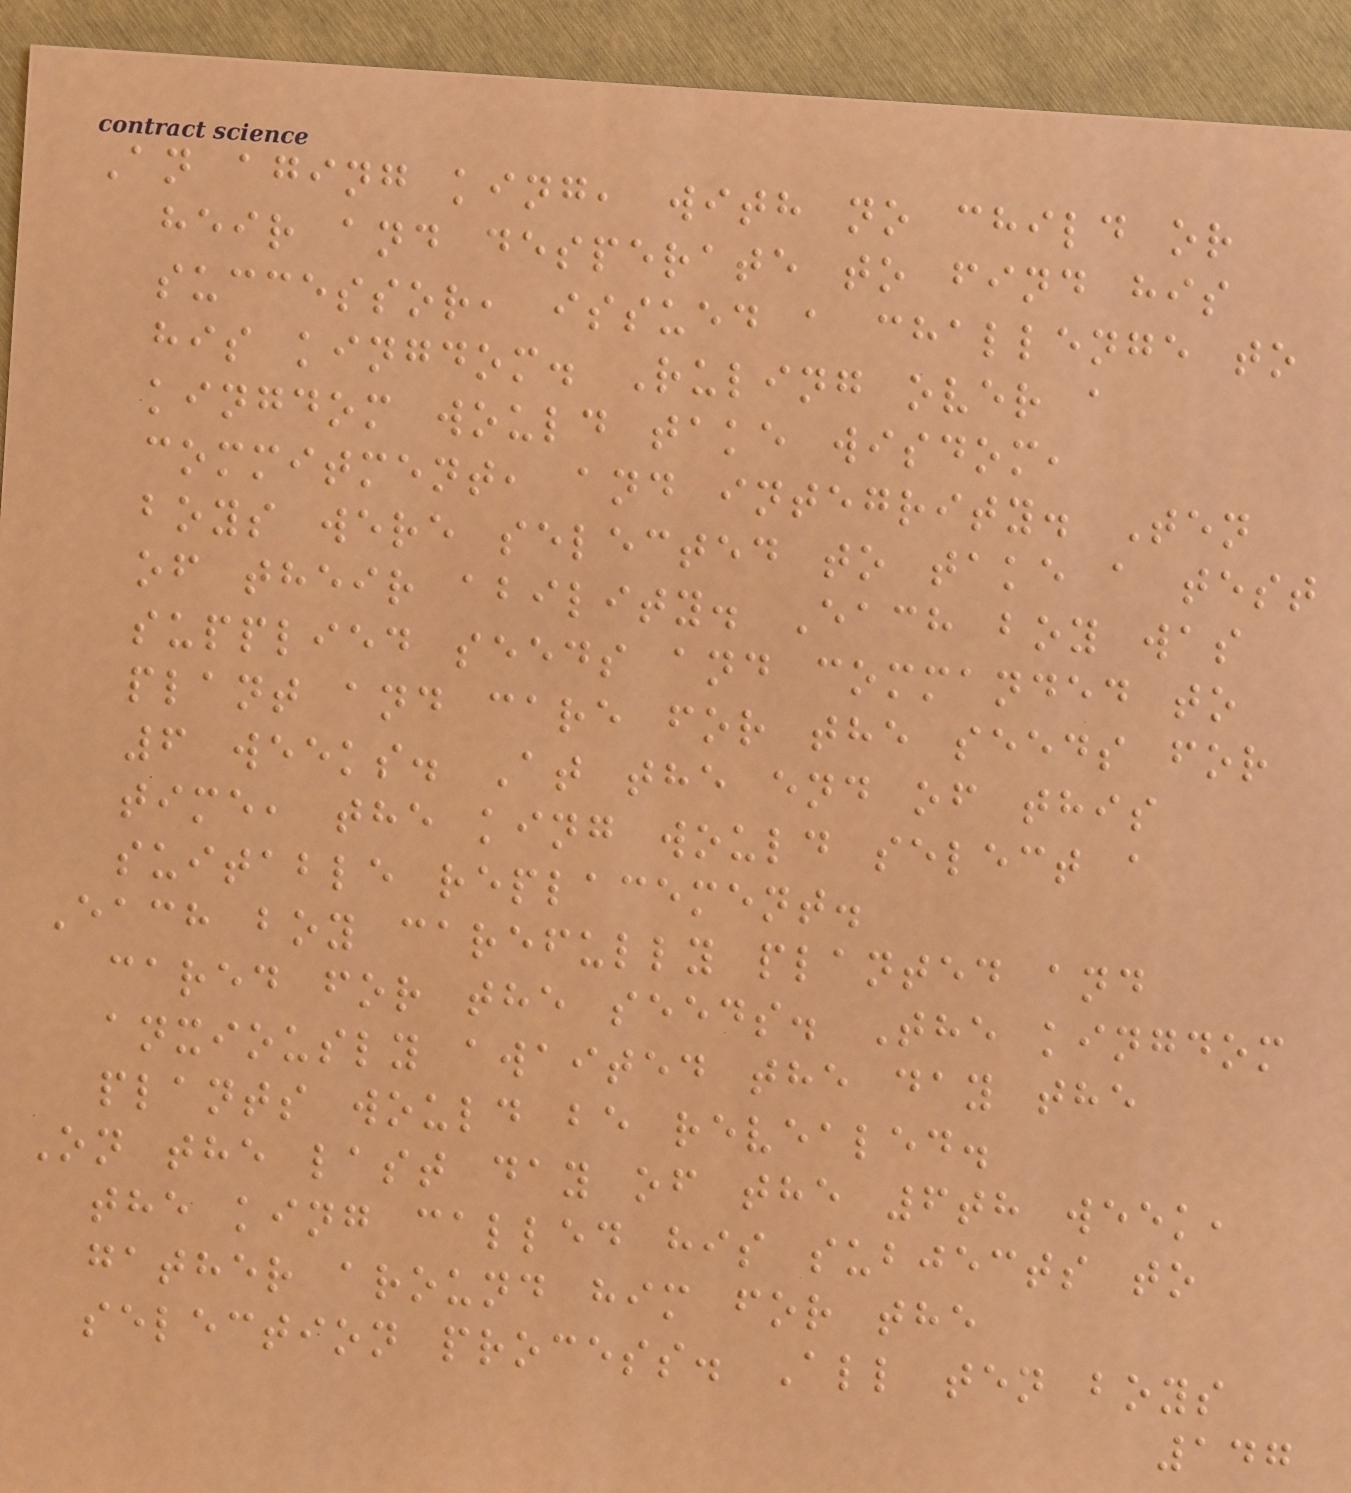An aging king, with no child or
heir and desperate to find his
successor, issued a challenge to
his kingdom. Ruling over a
kingdom would take wisdom,
commitment, and integrity. Ten
boys were selected to take a test
of their ability. Each boy was
supplied seeds and commanded to
plant and care for the seeds for
6 weeks. At the end of this
time, the king would select a
suitable replacement.
Each boy carefully planted and
cared for the seeds. The kingdom
anxiously awaited the day the
plants would be revealed.
On the last day of the 6th week,
the king called his subjects to
gather around him for the
selection process. All ten boys
147
